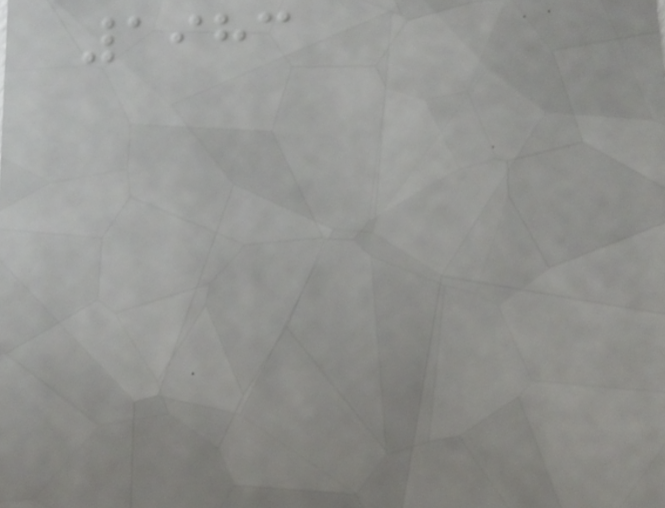1983
